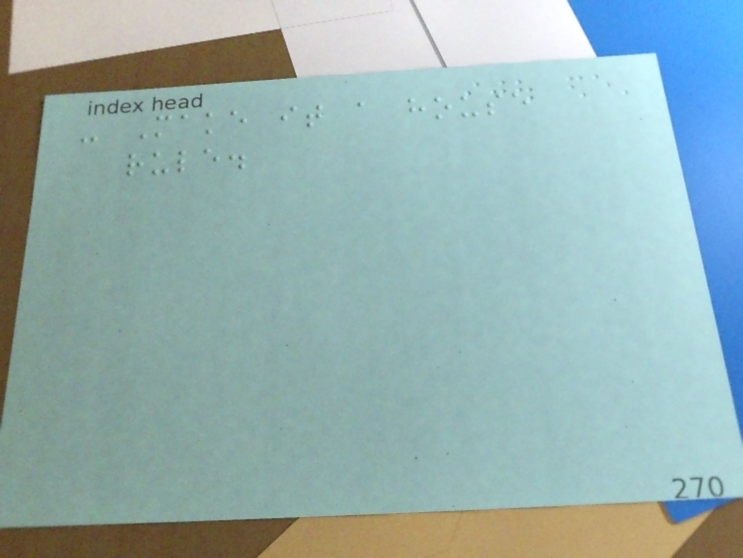- Make it a house
rule.
